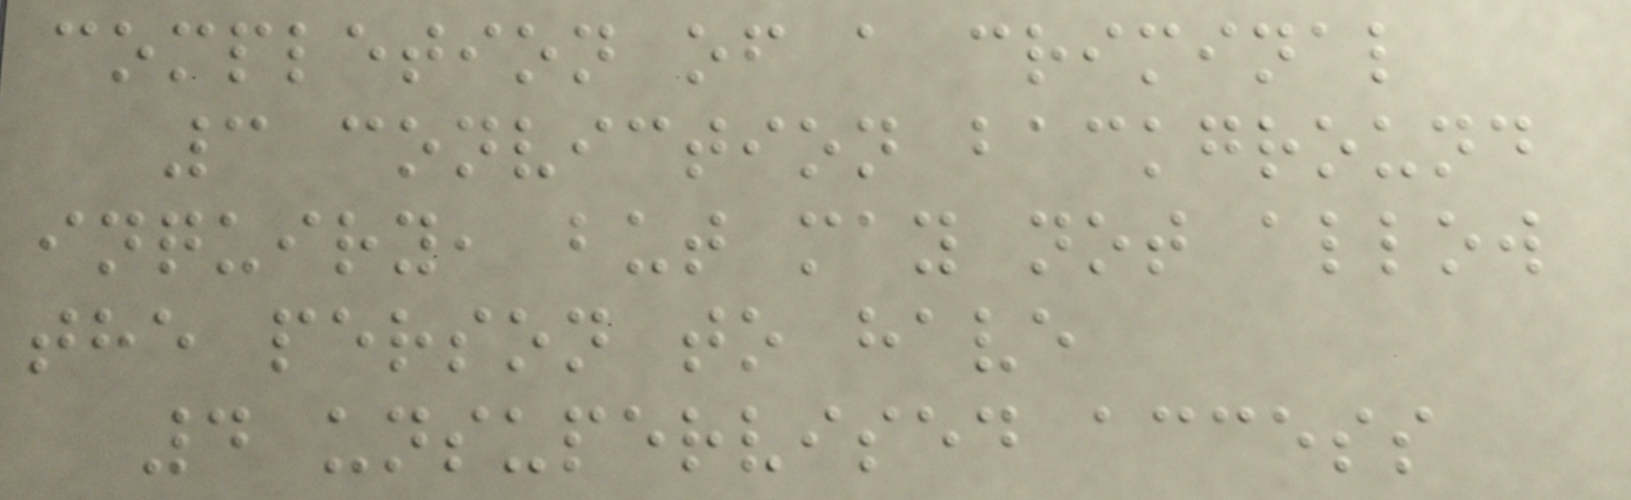completion of a criminal
3 conviction background
inquiry, but may not allow
the person to have
4 unsupervised access
